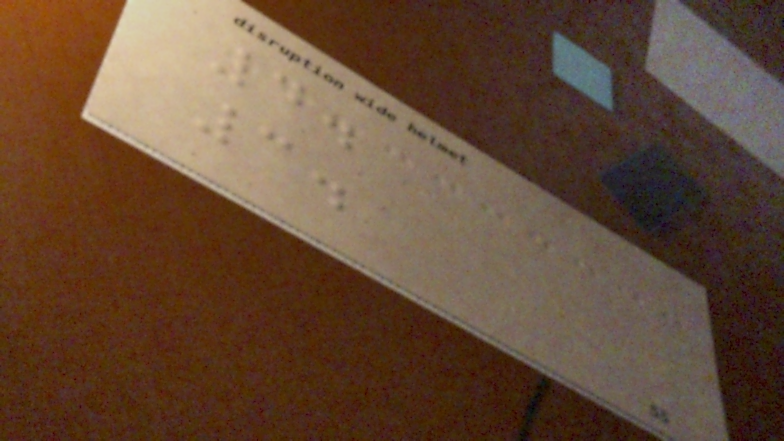4.
3.
